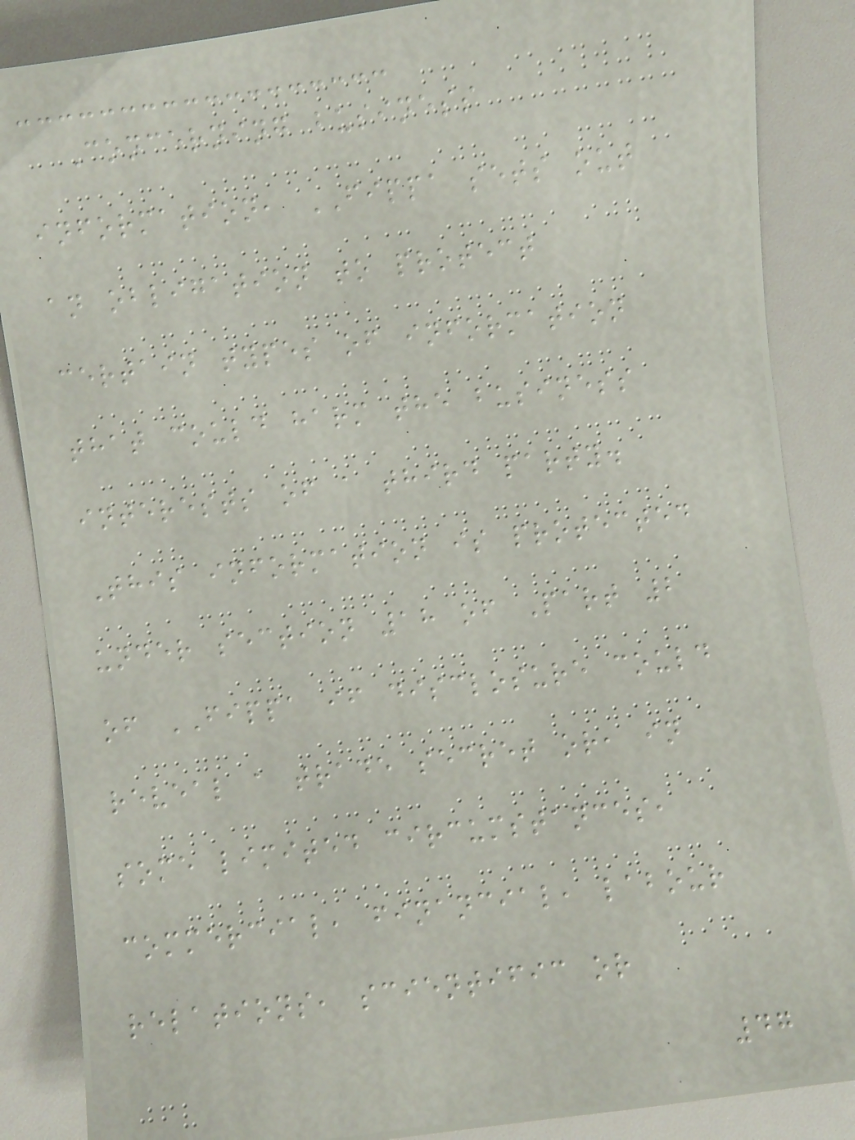Concerning business
information, FIPPA sets out
an obligation to protect
certain types of information
that could harm the business
interests of a third party.
This information is protected
under section 18 of Part 2
of FIPPA if disclosure could
reveal a trade secret or, in
some limited circumstances,
commercial, financial, labour
relations, scientific or
47
